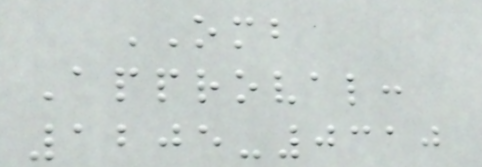OMB
Approval:
1205-0310
